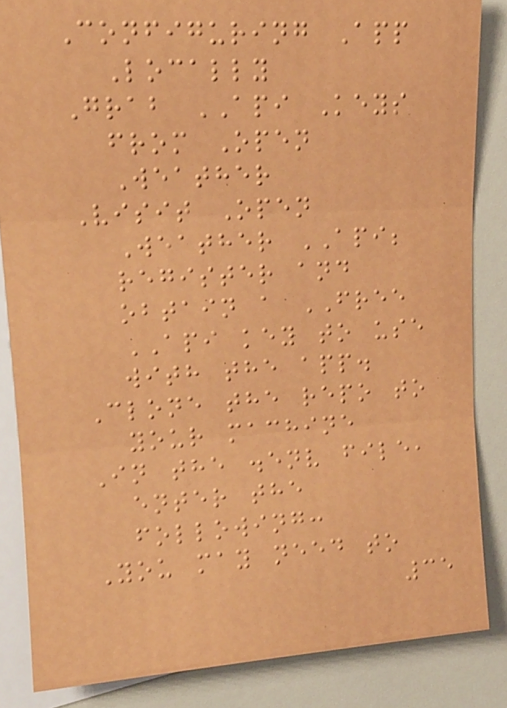Configuring App
Locally
Grab API Keys
from Open
Weather
Visit Open
Weather API;
register and
obtain a FREE
API key to use
with the app.
Clone the repo to
your machine
In the .env file,
enter the
following:
You may need to
35
